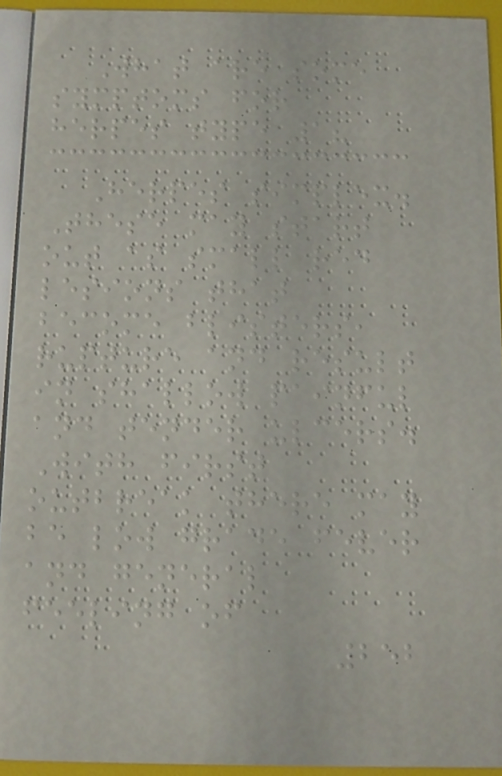What are some
symptoms for
herpes type 1?
Herpes simplex.
These may start
out as small red
lesions that
become blisters,
rupture and result
in shallow painful
and tender ulcers.
With first
outbreak there may
be low grade fever
and general
feeling of
252
